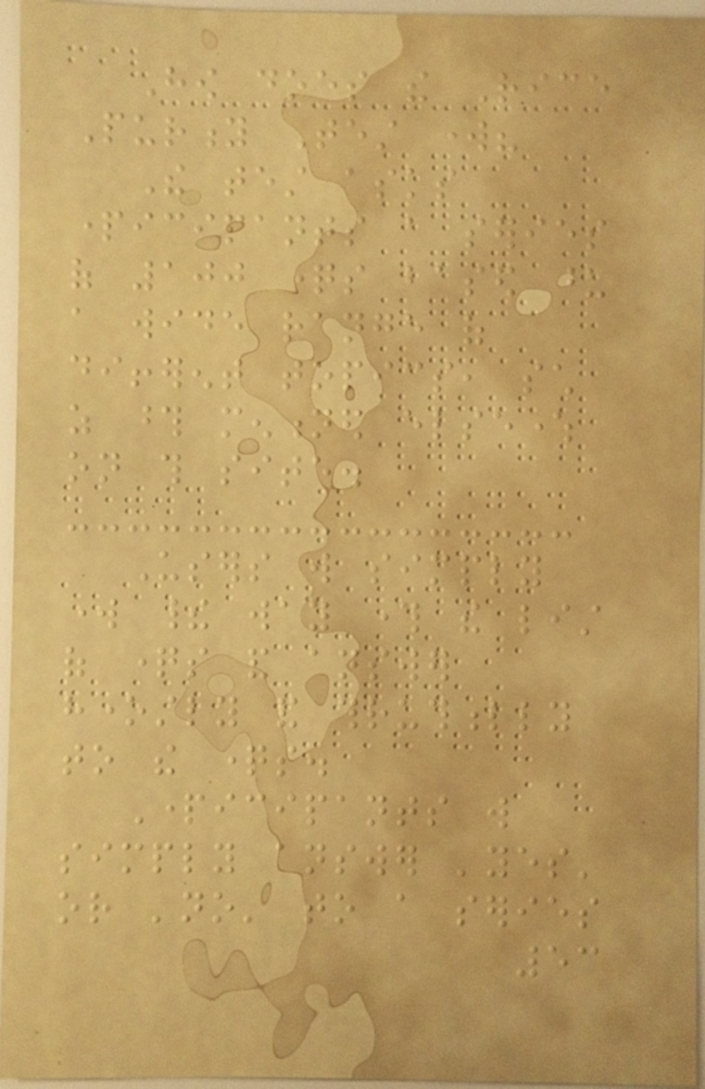How does the Rice
Purity Test work?
The test asks
participants a series
of 100 questions based upon
a wide range of
different topics, such
as those mentioned elsewhere
on this site.
Users will simply
work their way through the list
of questions and answer
honestly and thruthfully
to the questions.
Participants will
simply answer 'yes'
or 'no' to a series
53
